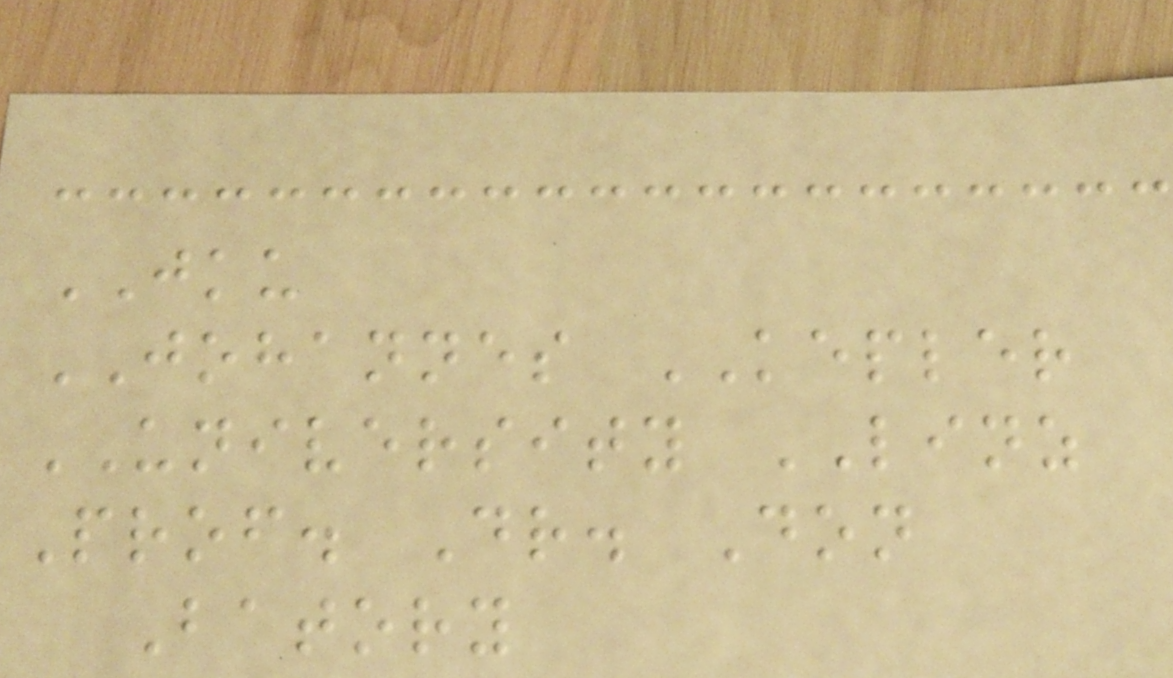JKU
JOHANNES KEPLER
UNIVERSITY LINZ
Prof. Dr. Don
Batory
